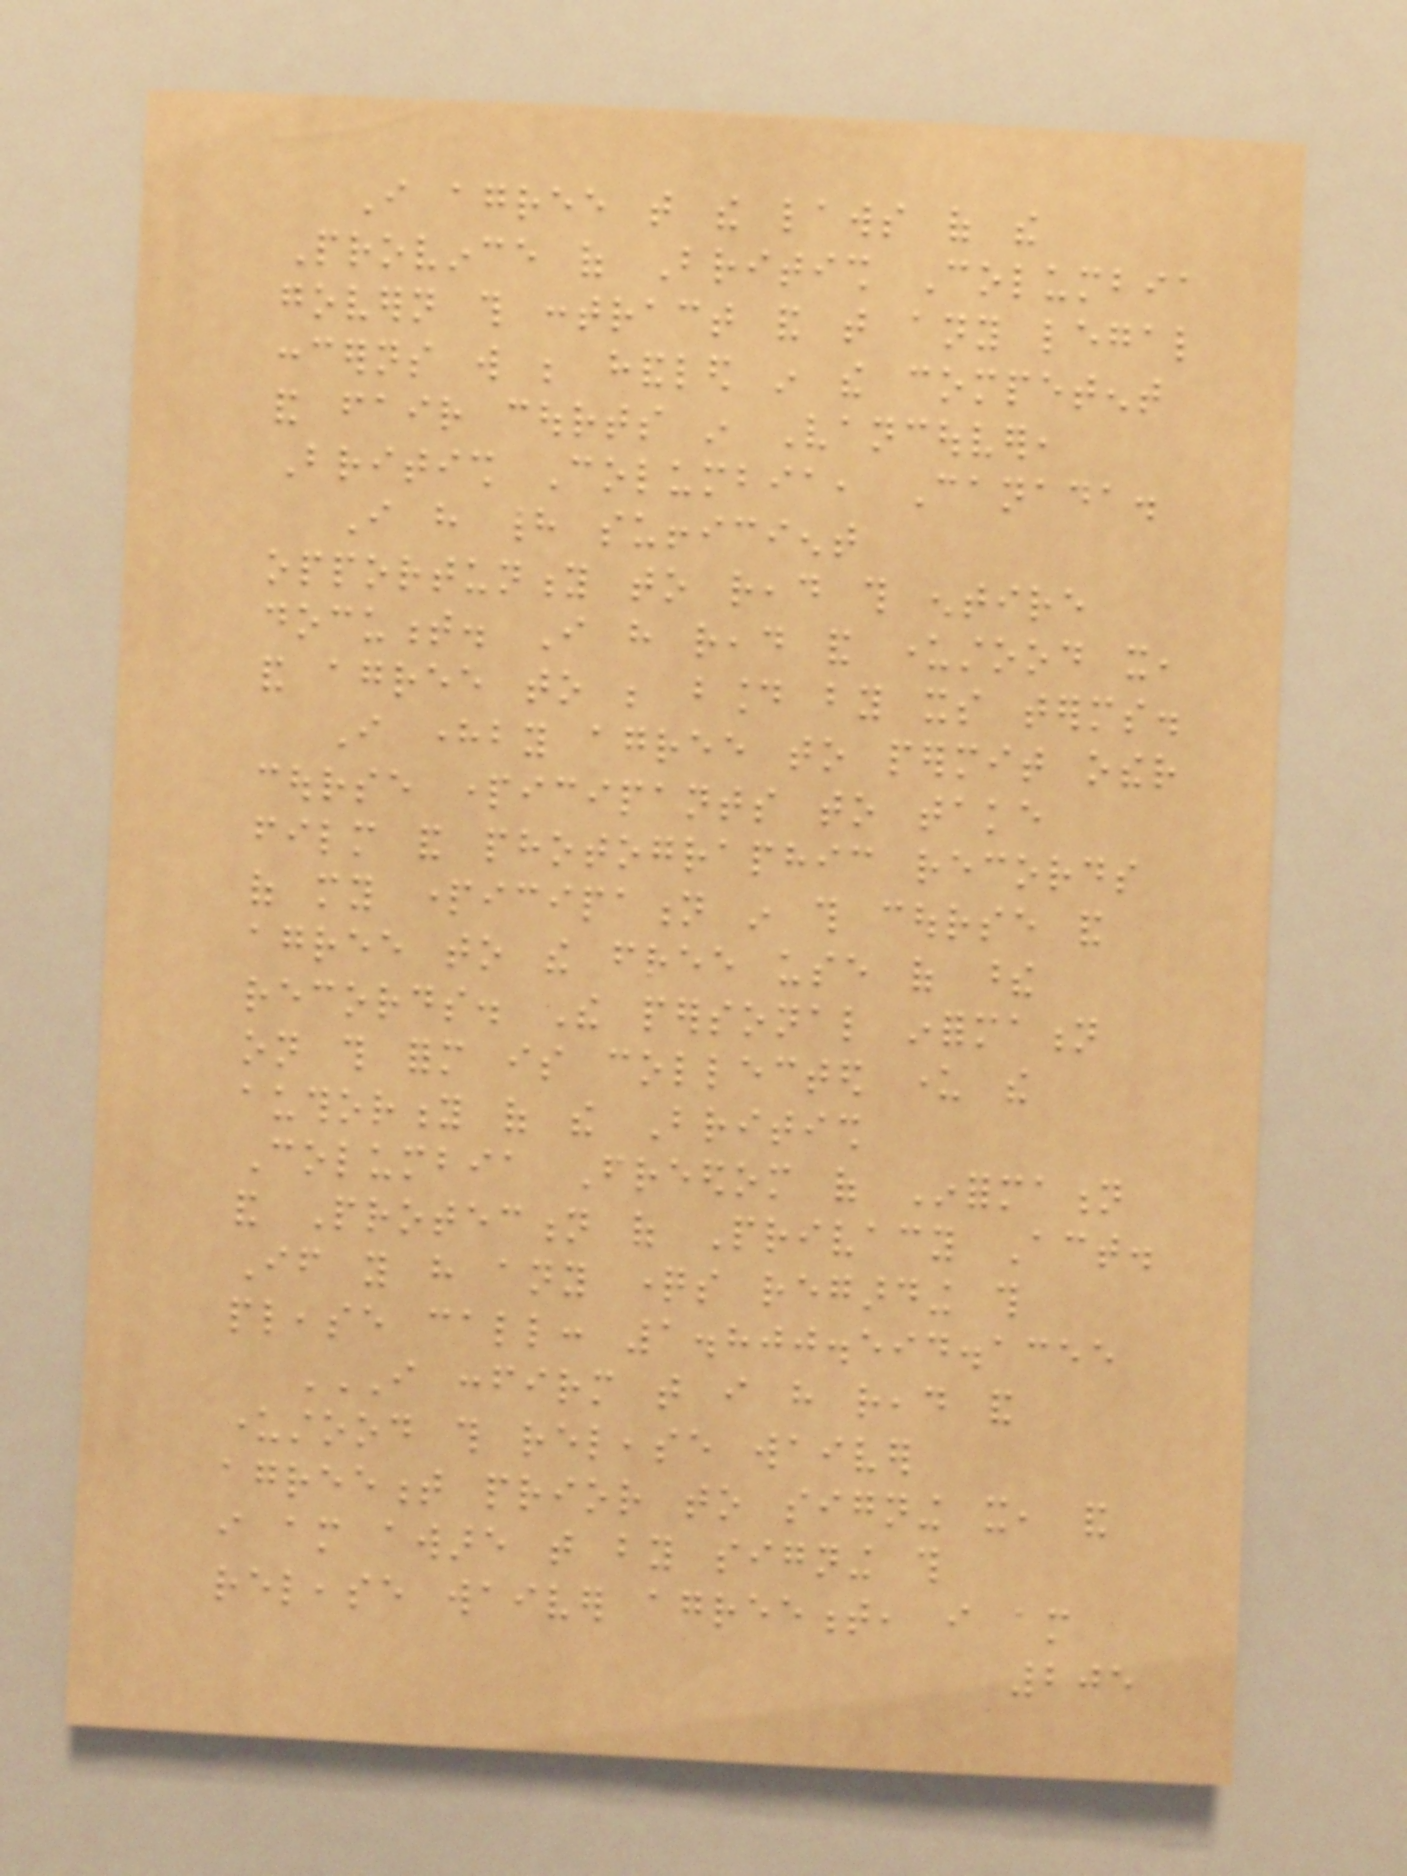I agree that the laws of the
Province of British Columbia
govern this contract and that any legal
concerns will be handled in the competent
and fair courts in Vancouver,
British Columbia, Canada.
I have had sufficient
opportunity to read this entire
document. I have read and understood it,
and agree to be bound by its terms.
I hereby agree to permit other
course participants to take
film and photographic records
of my participation in this course and
agree to the free use of these
records. The personal information
on this form is collected under the
authority of the British
Columbia Freedom of Information
and Protection of Privacy Act.
If you have any questions regarding this
please call: 1.800.594.1355
I CONFIRM THAT I HAVE READ AND
UNDERSTOOD THIS RELEASE WAIVER
AGREEMENT PRIOR TO SIGNING IT, AND
I AM AWARE THAT BY SIGNING THIS
RELEASE WAIVER AGREEMENT, I AM
205
